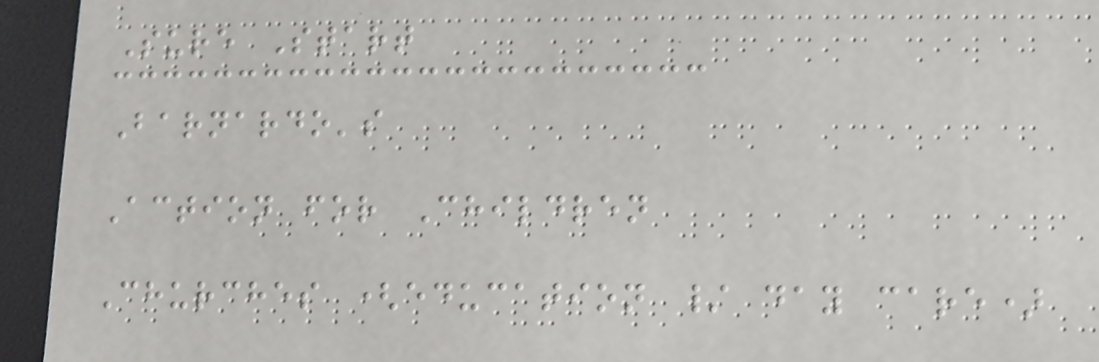Sure Start
Barnardo's
Action for Children
Churches (education / day care)
